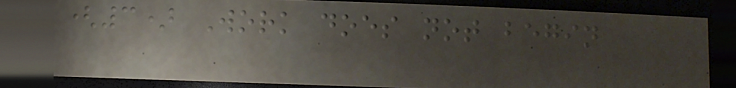(3) Work does not begin
